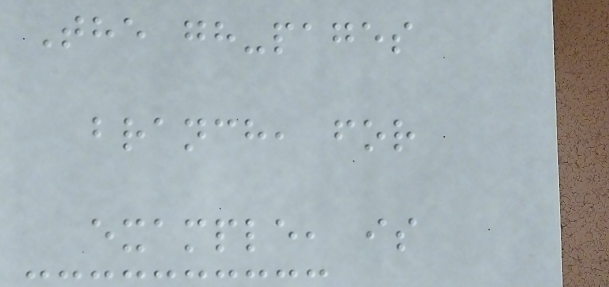The gh-pages
branch, for
example, is
